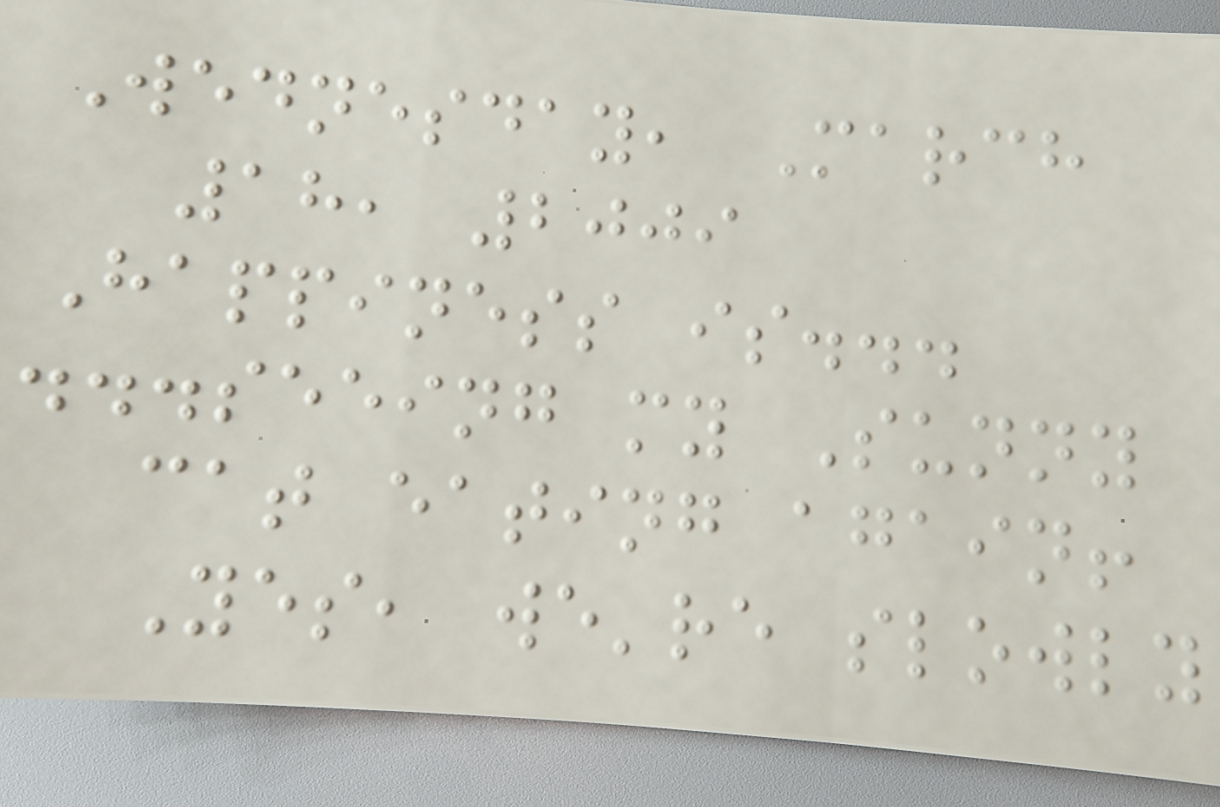Wednesday, March
18, 2009
Happiness is...
...seeing my Sunny
cat eating again!
Yes, we're slowly
